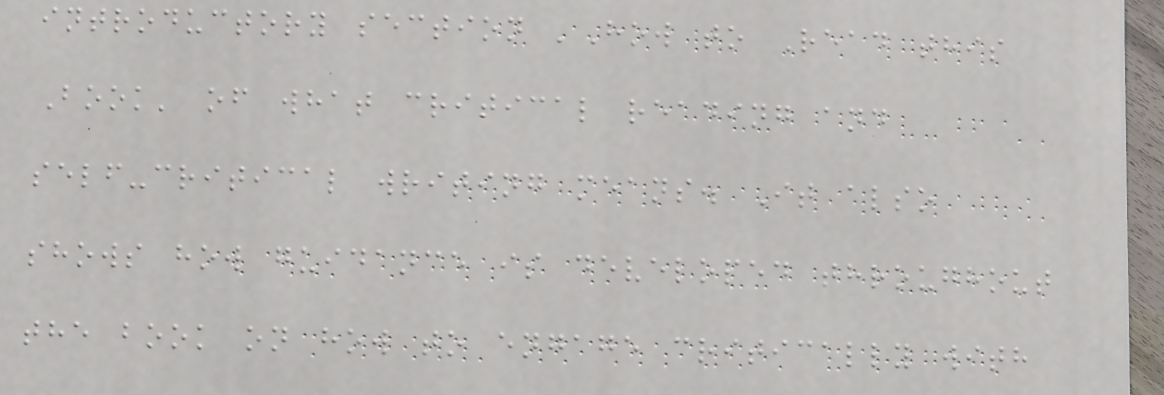introductory section 'How to Read this
Book' of what critical reading and
self-critical writing means. It also
shows how guidance is developed throughout
the book on how to engage critically with
